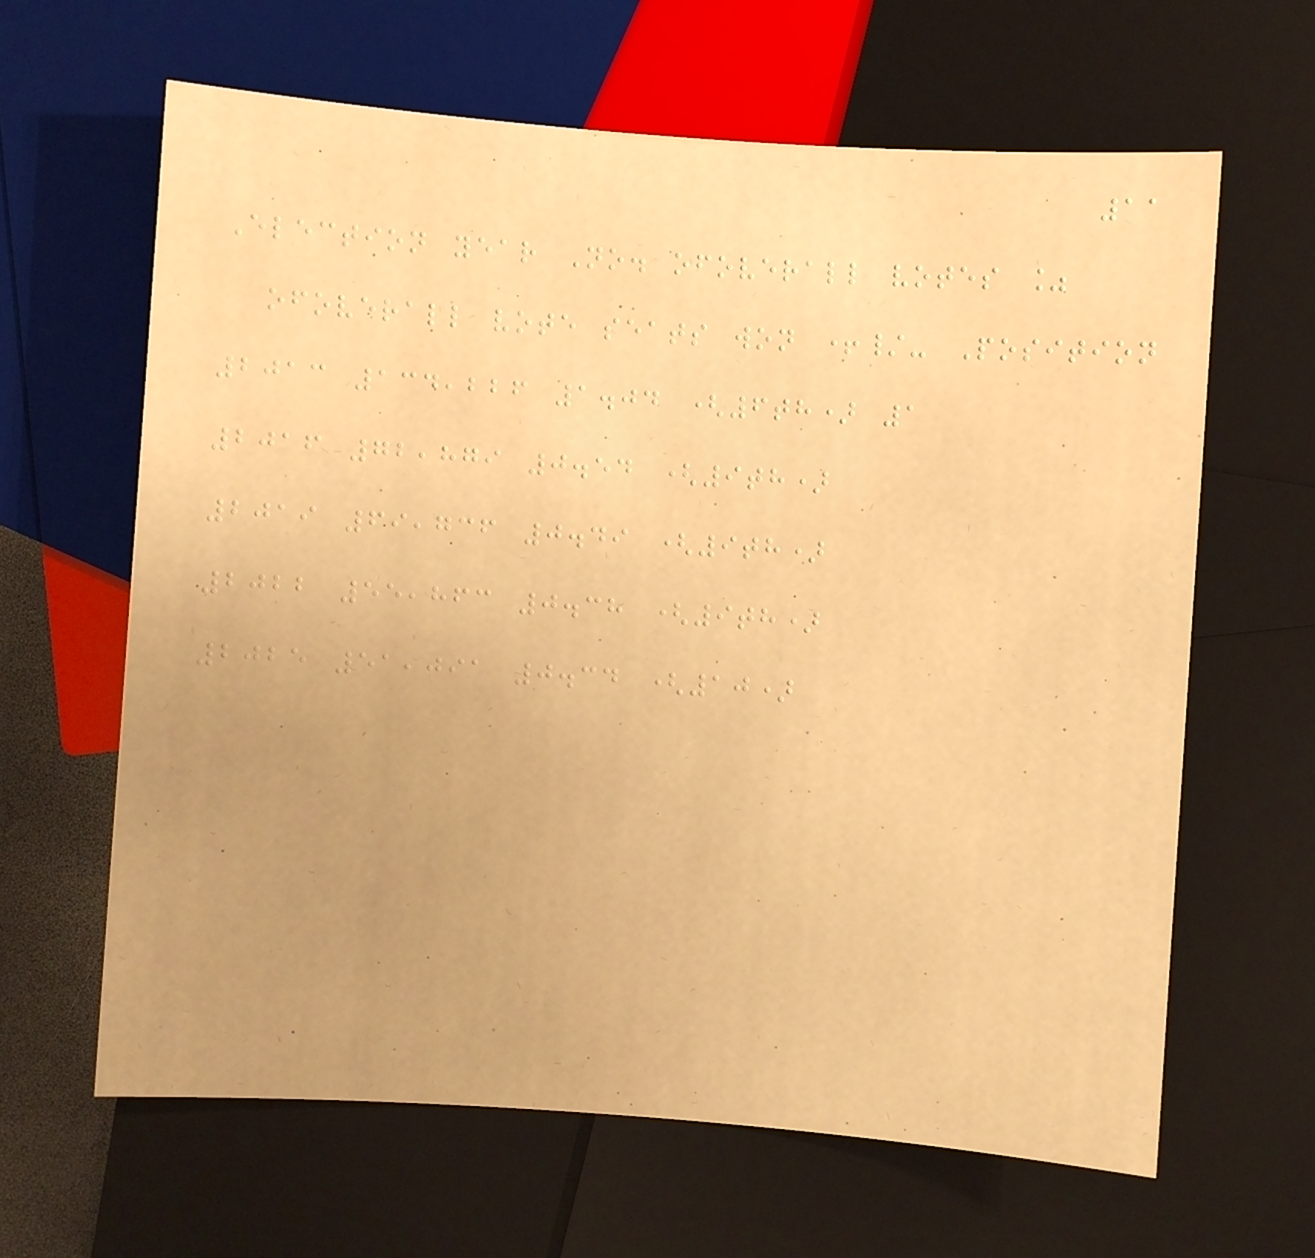11
Election year No. ofoverall votes %
ofoverall vote seats won +/- Position
2013 134,226 1.04 (6th) 1
2016 72,879 0.54 (9th)
2019 69,736 0.49 (9th)
2022 55,863 0.38 (9th)
2025 51,091 0.34 (10)
